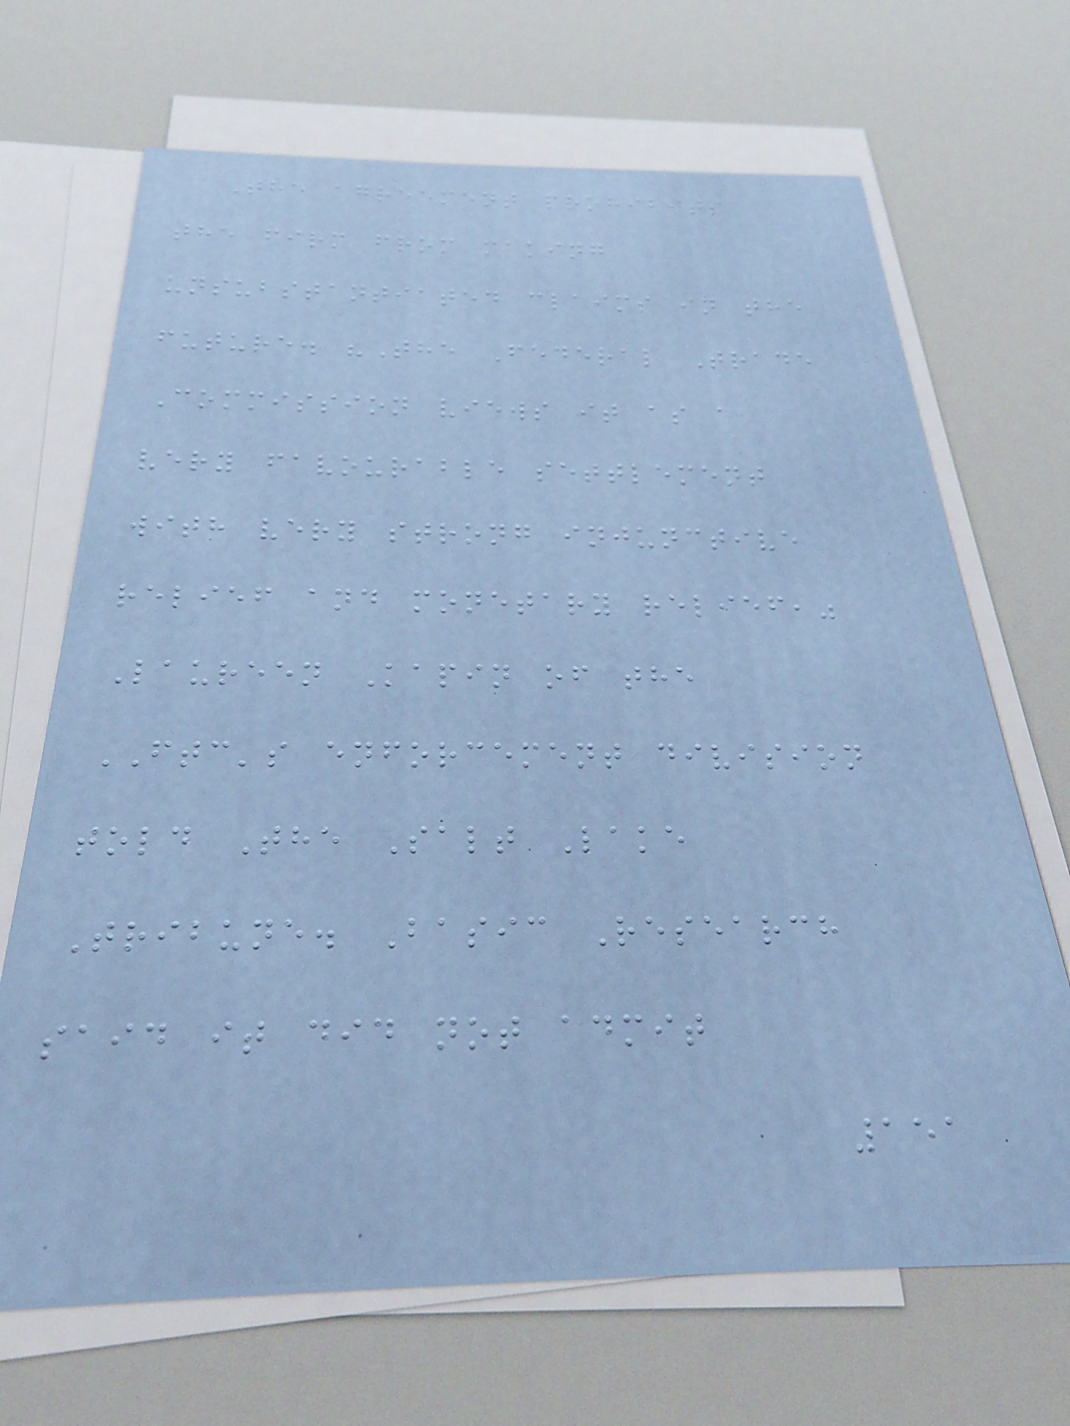The agreement prohibits
the firm from making
unsubstantiated claims in the
future. "The Federal Trade
Commission views it as a
very favourable settlement
with very strong injunctive
relief and monetary relief,"
Laureen Kapin of the
FTC's enforcement division
told The Salt Lake
Tribune. Basic Research
said it did not admit
151
